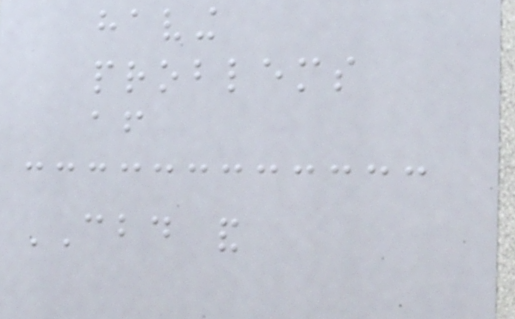having
problems
after
CBD and
